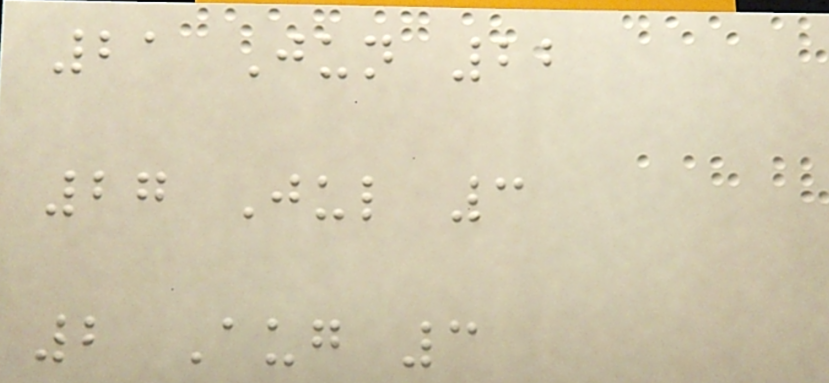21 Jun 22
27 Jul 3
2 Aug 3
